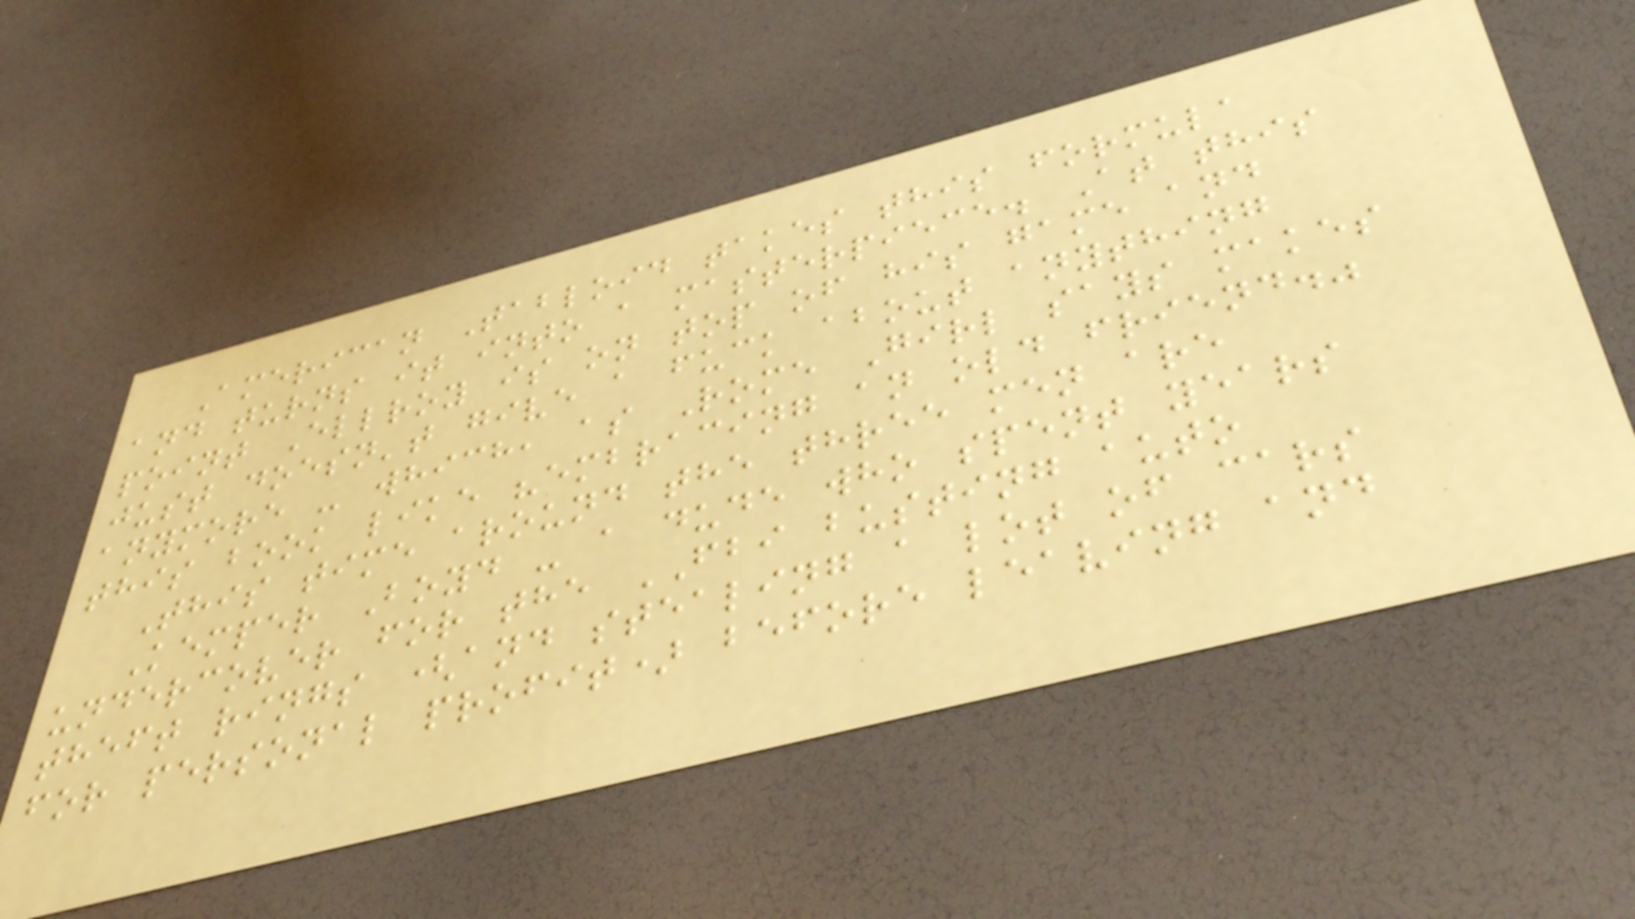American Tabloid takes this formula
and turns it into a masterpiece. At this
point Ellroy is on top of his game and
just doesn't give a fuck about anything
anymore - which, as Rome Girl says makes
this book like "embracing an old friend."
This time around the three men are
Kemper Boyd - a dude who spent years
undercover for the FBI busting auto
theft rings (and stealing a lot of cars
for personal profit) before leaving and
